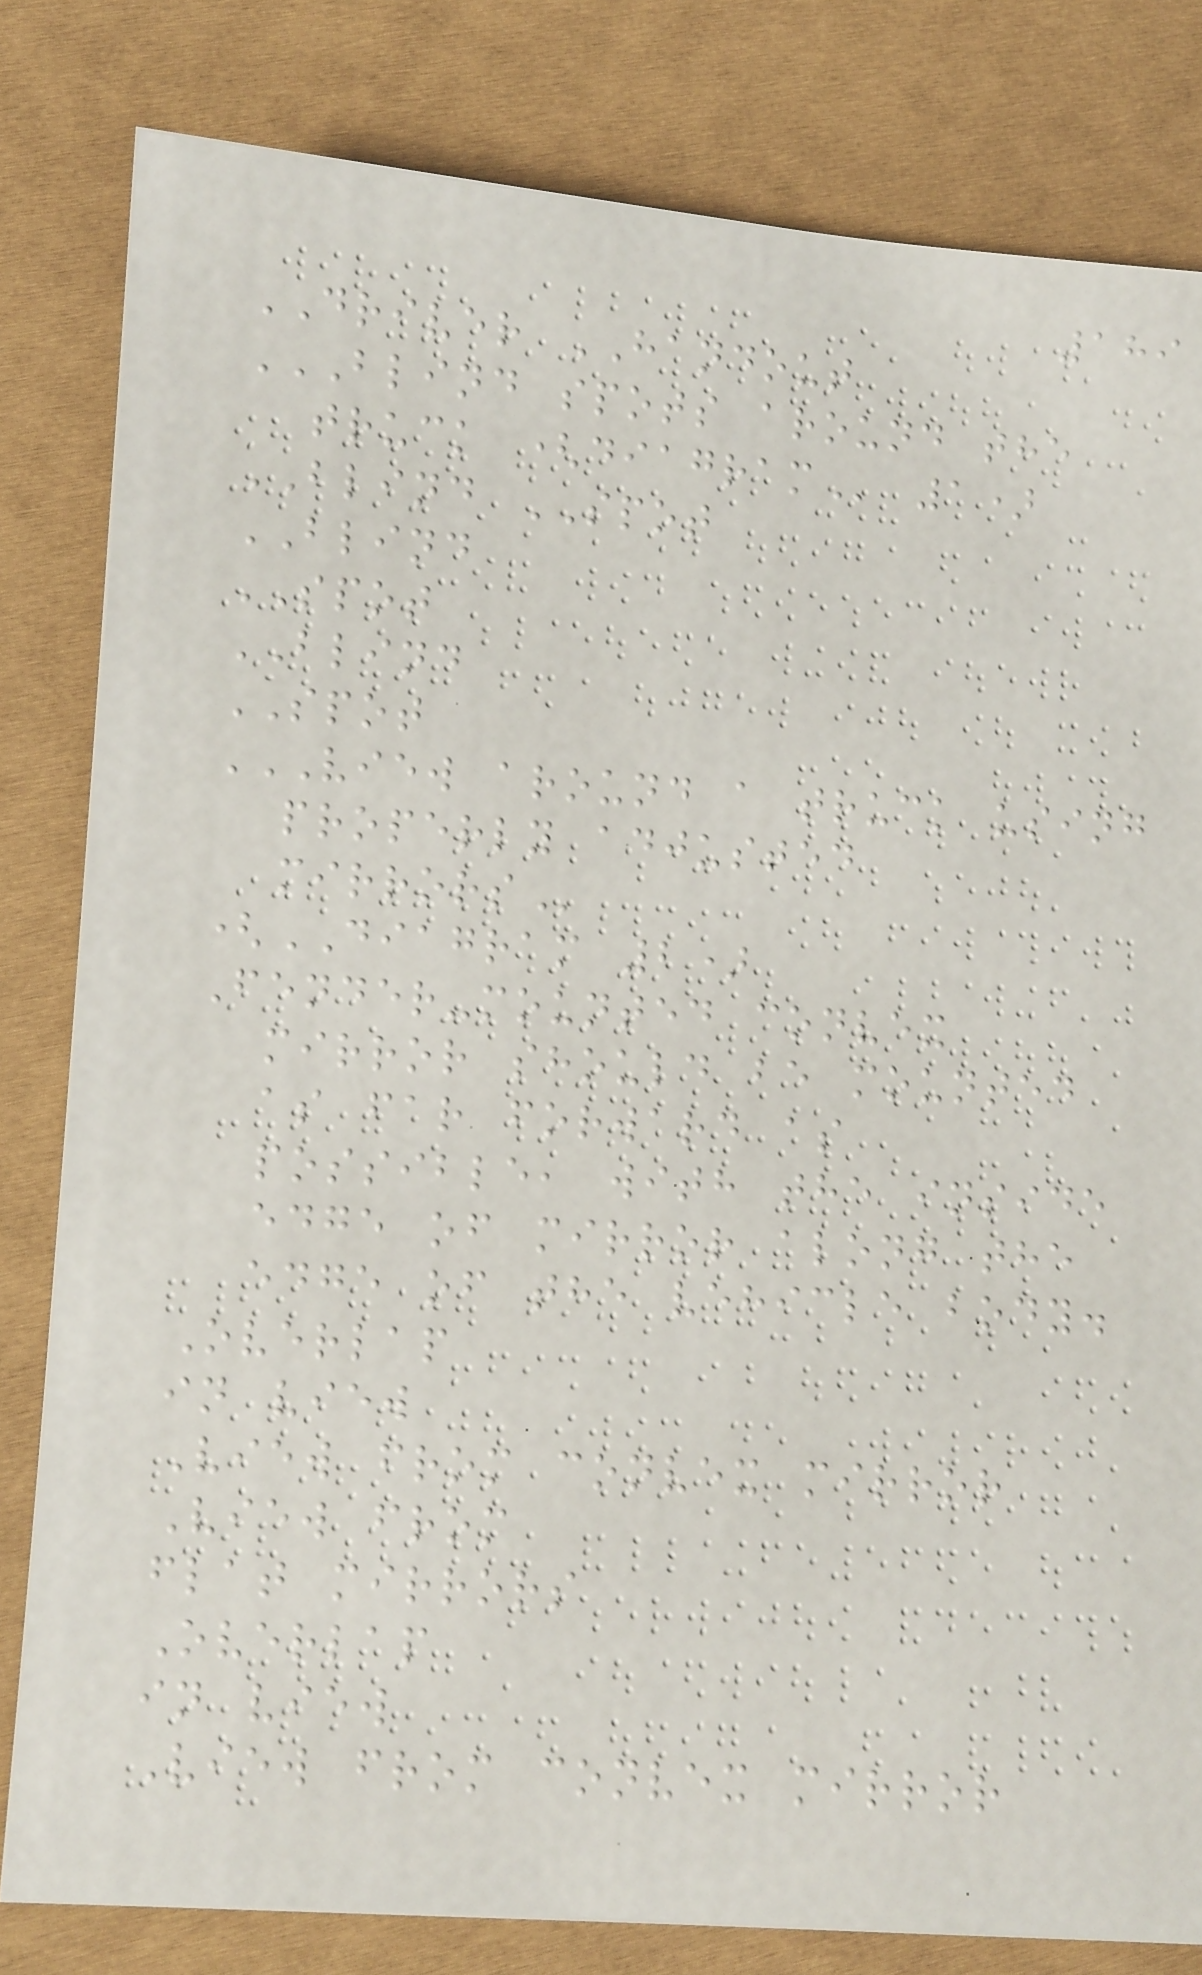189
DRIVER HANDOUT
BLIND SPOTS AROUND THE
TRUCK (DIAGRAM 1)
BLIND SPOT
BLIND
SPOT
BLIND
SPOT
VIEW AROUND A TRUCK USING
PROPERLY ADJUSTED
MIRRORS
(DIAGRAM 2)
Fender-mounted convex
mirror should be mounted
as far forward as
possible, with the inside
edge of mirror along the
edge of the vehicle body.
Overlap
in view
View from convex mirror
View from
flat mirrors
Overlap
in view
View from convex mirror
